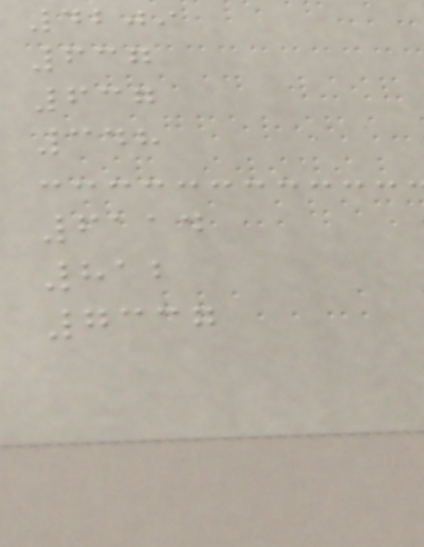4209
637
637
348
6114
812
7337
